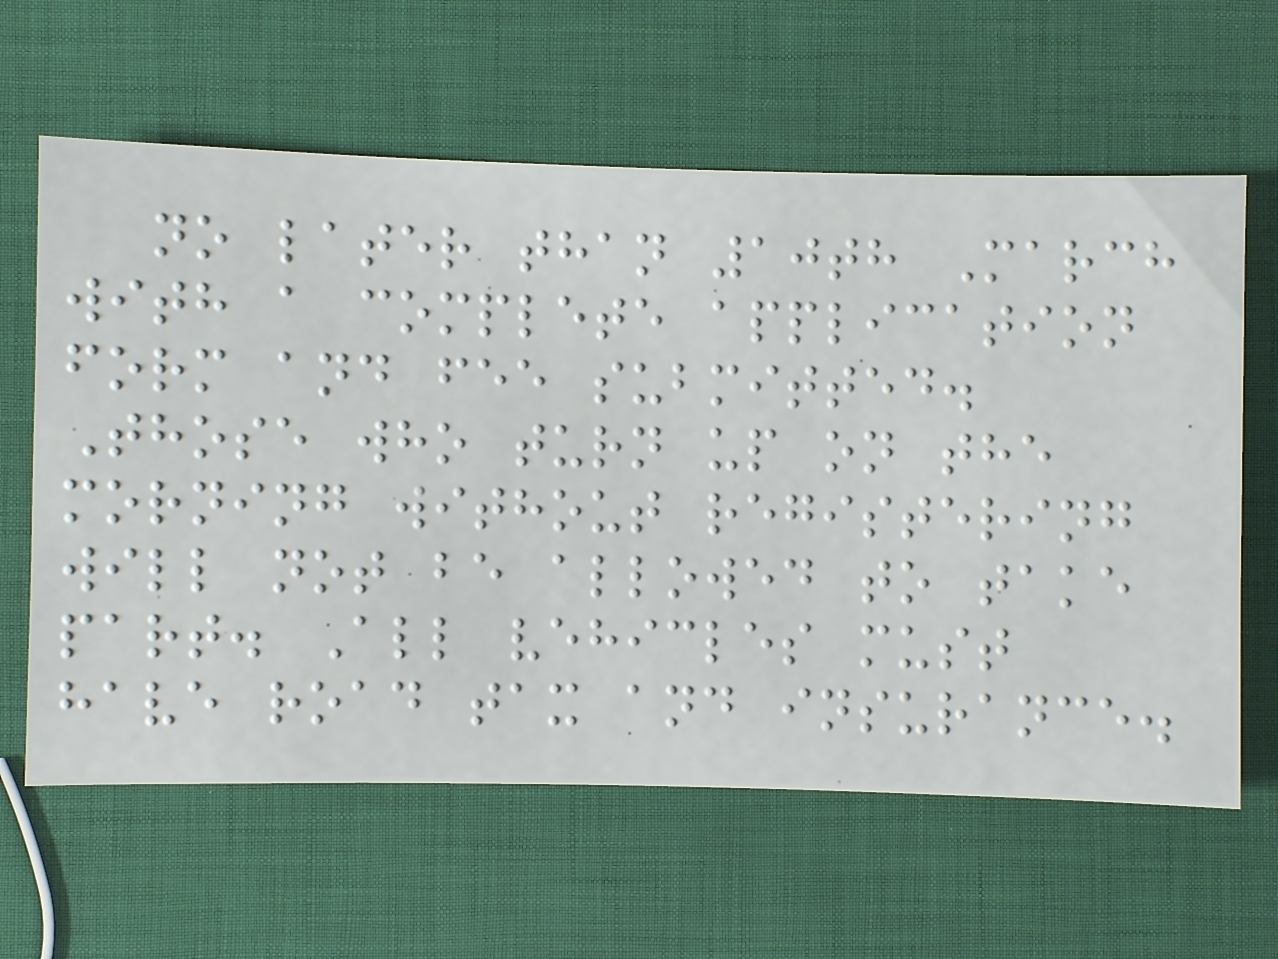no later than 10th March
with a complete application
form and fee submitted.
Those who turn up on the
morning without registering
will not be allowed to take
part. All vehicles must
have road tax and insurance.
